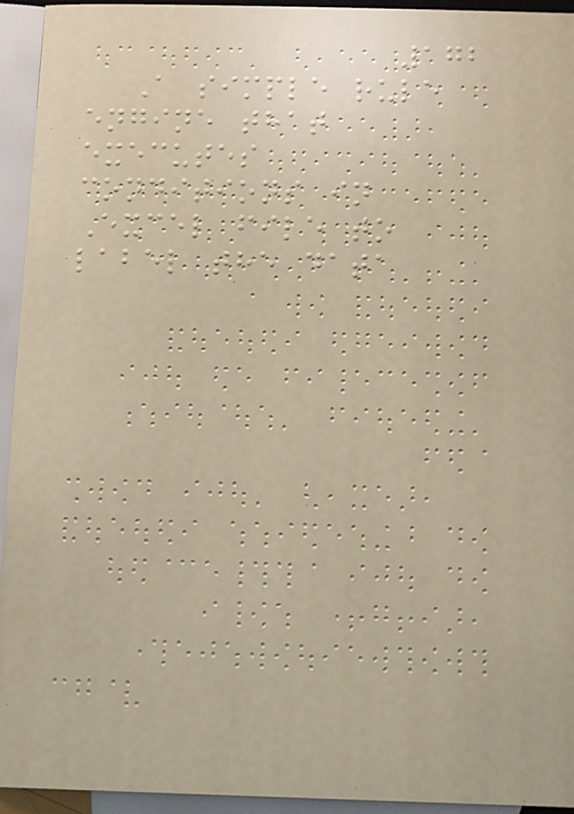172
A simple rule
engine that
executes
conditions in
Excel file to
label the data
